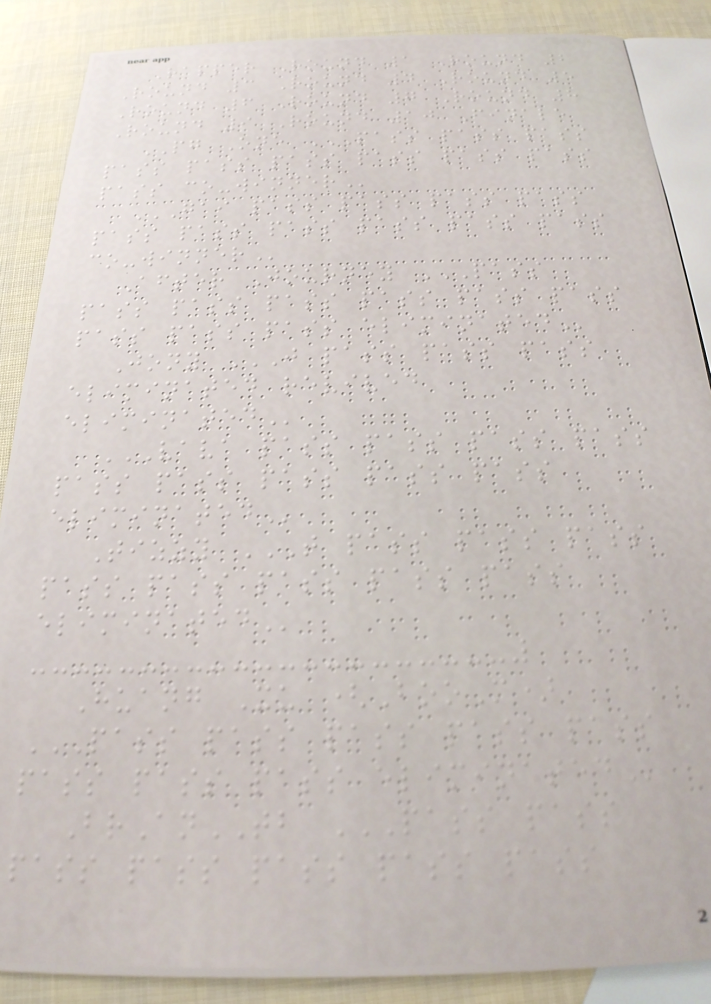Rapper Round 1 Round 2
Round 3 Round 4 Round 5
Round 6 Round 7 Round 8
Round 9 Round 10 Finale
PG One PASS PASS PASS
PASS PASS PASS PASS PASS PASS
PASS CO-WINNER
GAI PASS PASS PASS PASS
PASS PASS PASS PASS PASS PASS
CO-WINNER
After Journey PASS
PASS PASS PASS PASS PASS PASS
PASS PASS PASS ELIMINATED
Jony J PASS PASS PASS
ELIMINATED REVIVED
ELIMINATED
VAVA PASS PASS PASS PASS
PASS PASS PASS PASS PASS
ELIMINATED
Tizzy T PASS PASS PASS
PASS PASS PASS PASS PASS
ELIMINATED
Huang Xu (BooM)
PASS PASS PASS PASS PASS
PASS PASS PASS ELIMINATED
BrAnTB PASS PASS
PASS PASS PASS PASS PASS
